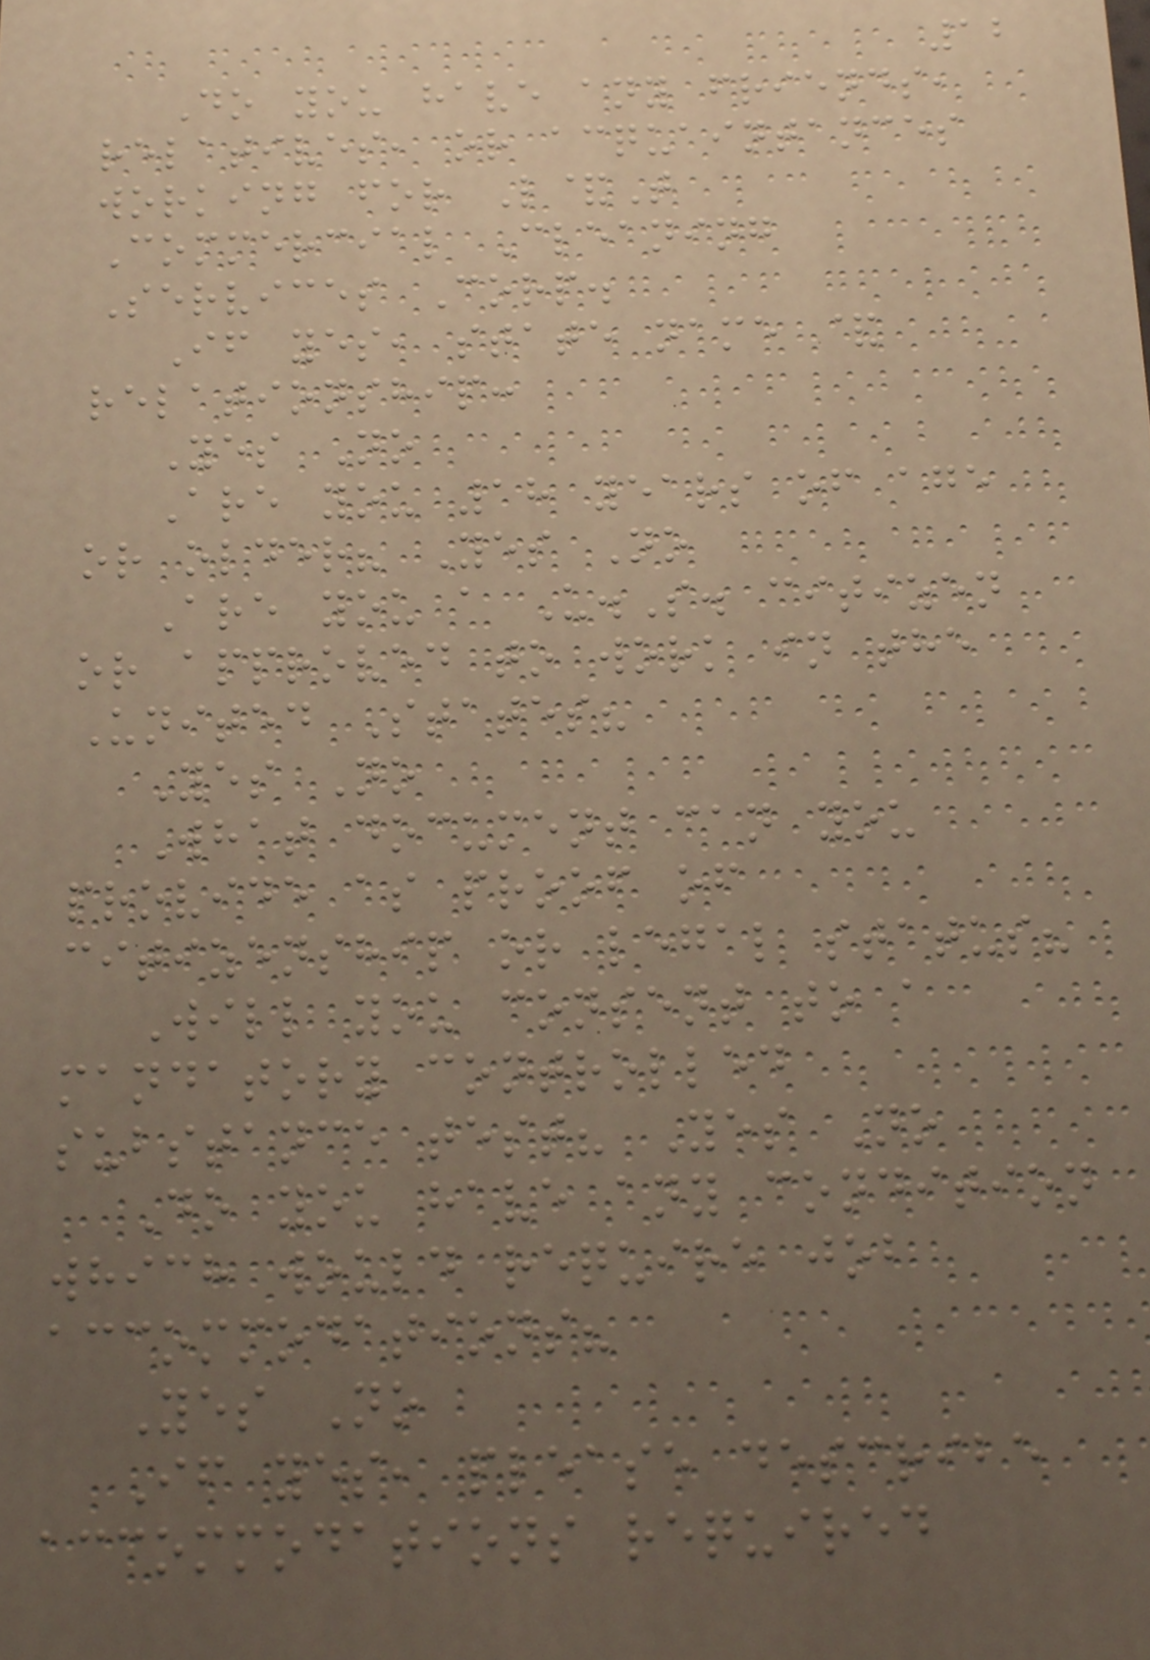12
Do you have any friends,
relatives, or acquaintances
working for L&T
Commercial Cleaning
Services Corp.
If yes, state name &
relationship:
Yes No
Are you 18 years of age
or older? Yes No
Are you a U.S. citizen
or approved to work in the
United States?
Yes No
What document can you
provide as proof of
citizenship or legal status?
Will you consent to a
mandatory controlled
substance test? Yes No
Do you have any condition
which would require job
accommodations?
Yes No
If yes, please describe
accommodations required
